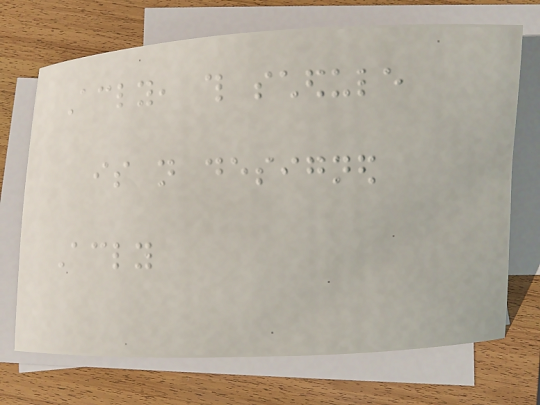Accordingly, this schedule
is not designed
Accordingly
